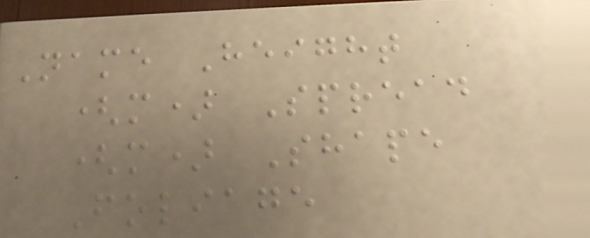Name Height
(m) Spread
(m) Shape
Foliage
